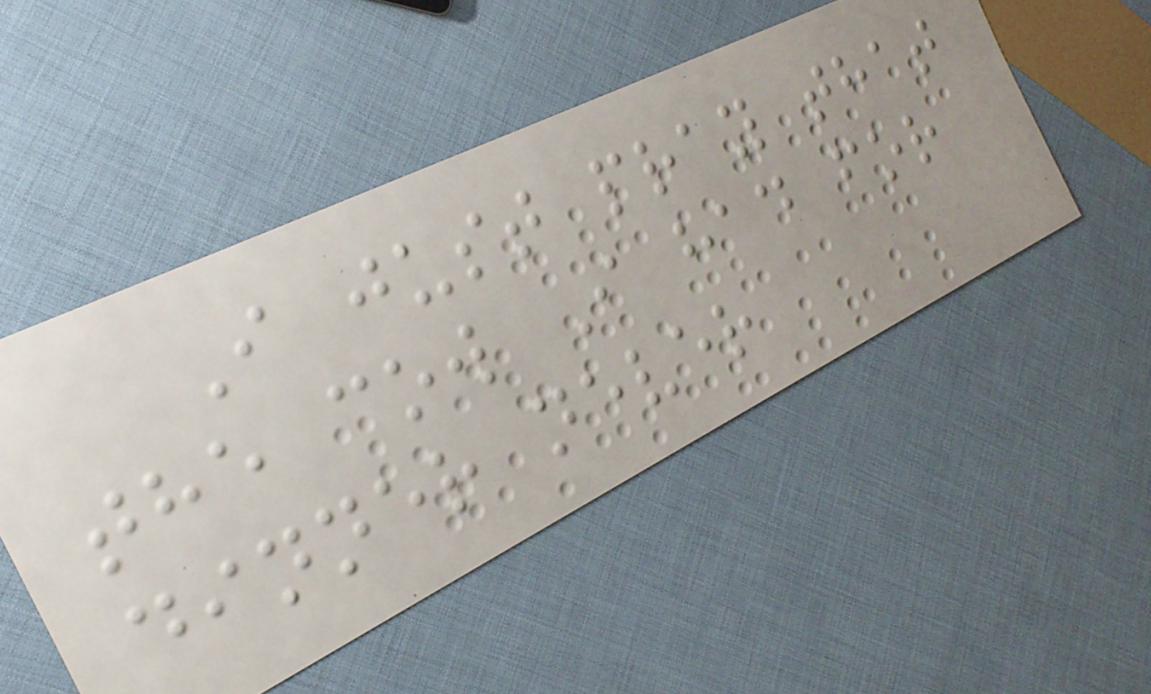I just pray that
the cow I had for
dinner never
